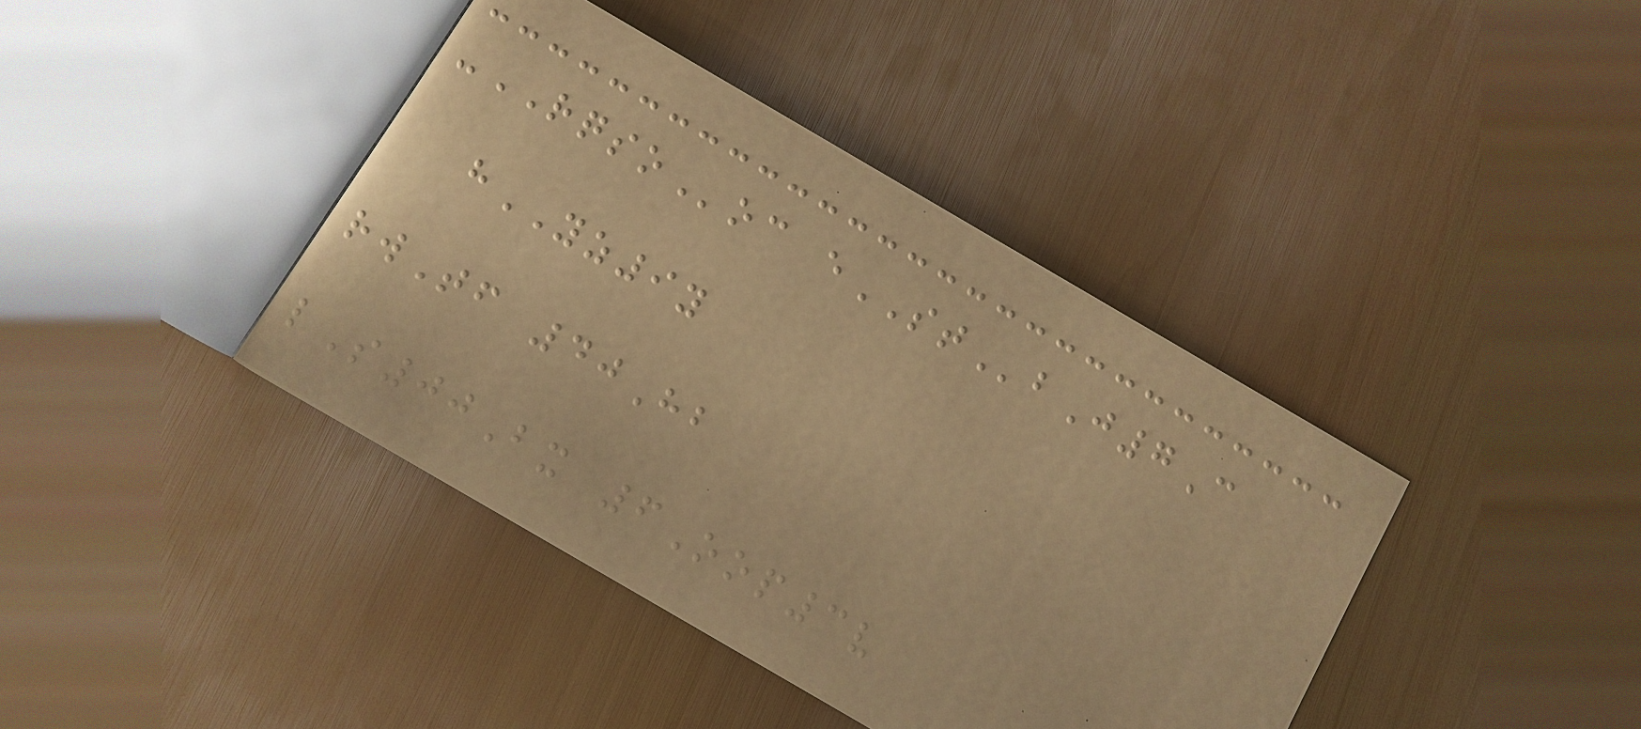-RQSOoc eSTbJ7C
hYZ9y
rwTf 40Hb
lS00Bx 6Oop3v
